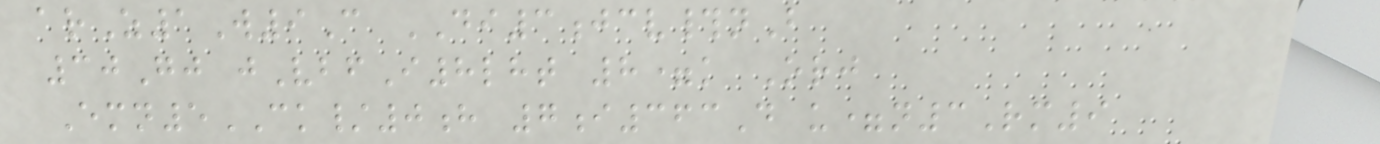arZ1W9C DI3jcv#nB
30Gj jVbfI8lht 8=k Orj
Emn5CK/0h 7i363D u=n3Rm9
